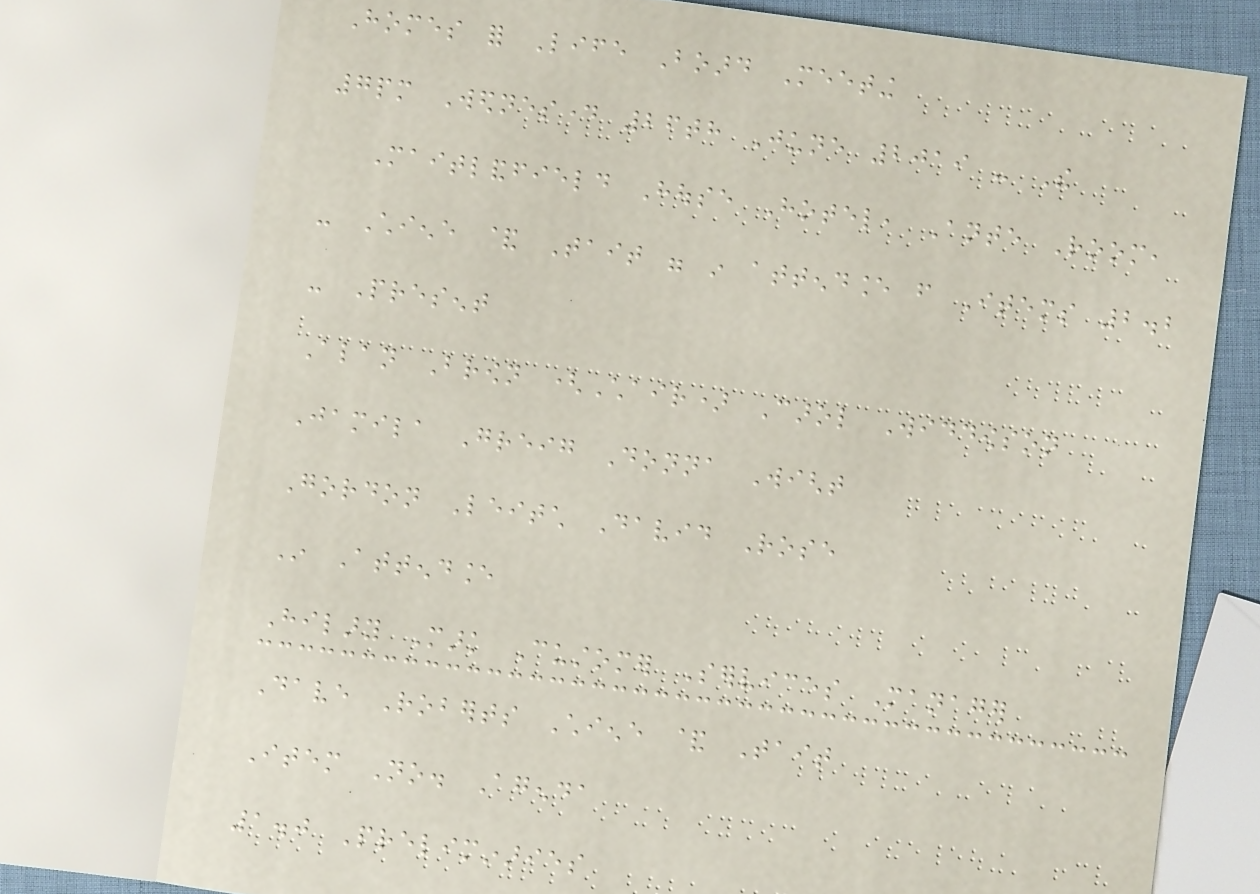Homes for Life Board Meeting
7pm Wednesday 26th June 2019 - The
Maitlandfield House Hotel, Ante Room,
- Chiene & Tait were in attendance from Items 2.2
- Present
Alan Brown (Chair) Carol Widdowson
Jamila Greig Donna Wight
Gordon Leitch David Rose
In Attendance
Hilary Mark Customer Services Manager
Dave Roberts Chiene & Tait
Item No. Agenda
1.0 Preliminaries
